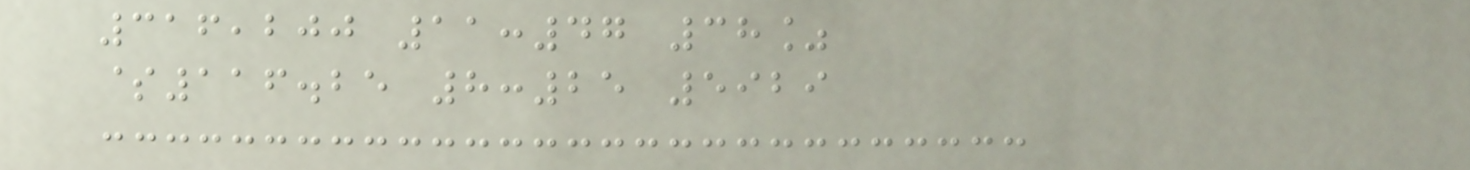316,200 11:47 38%
$116.25 8:25 5929
